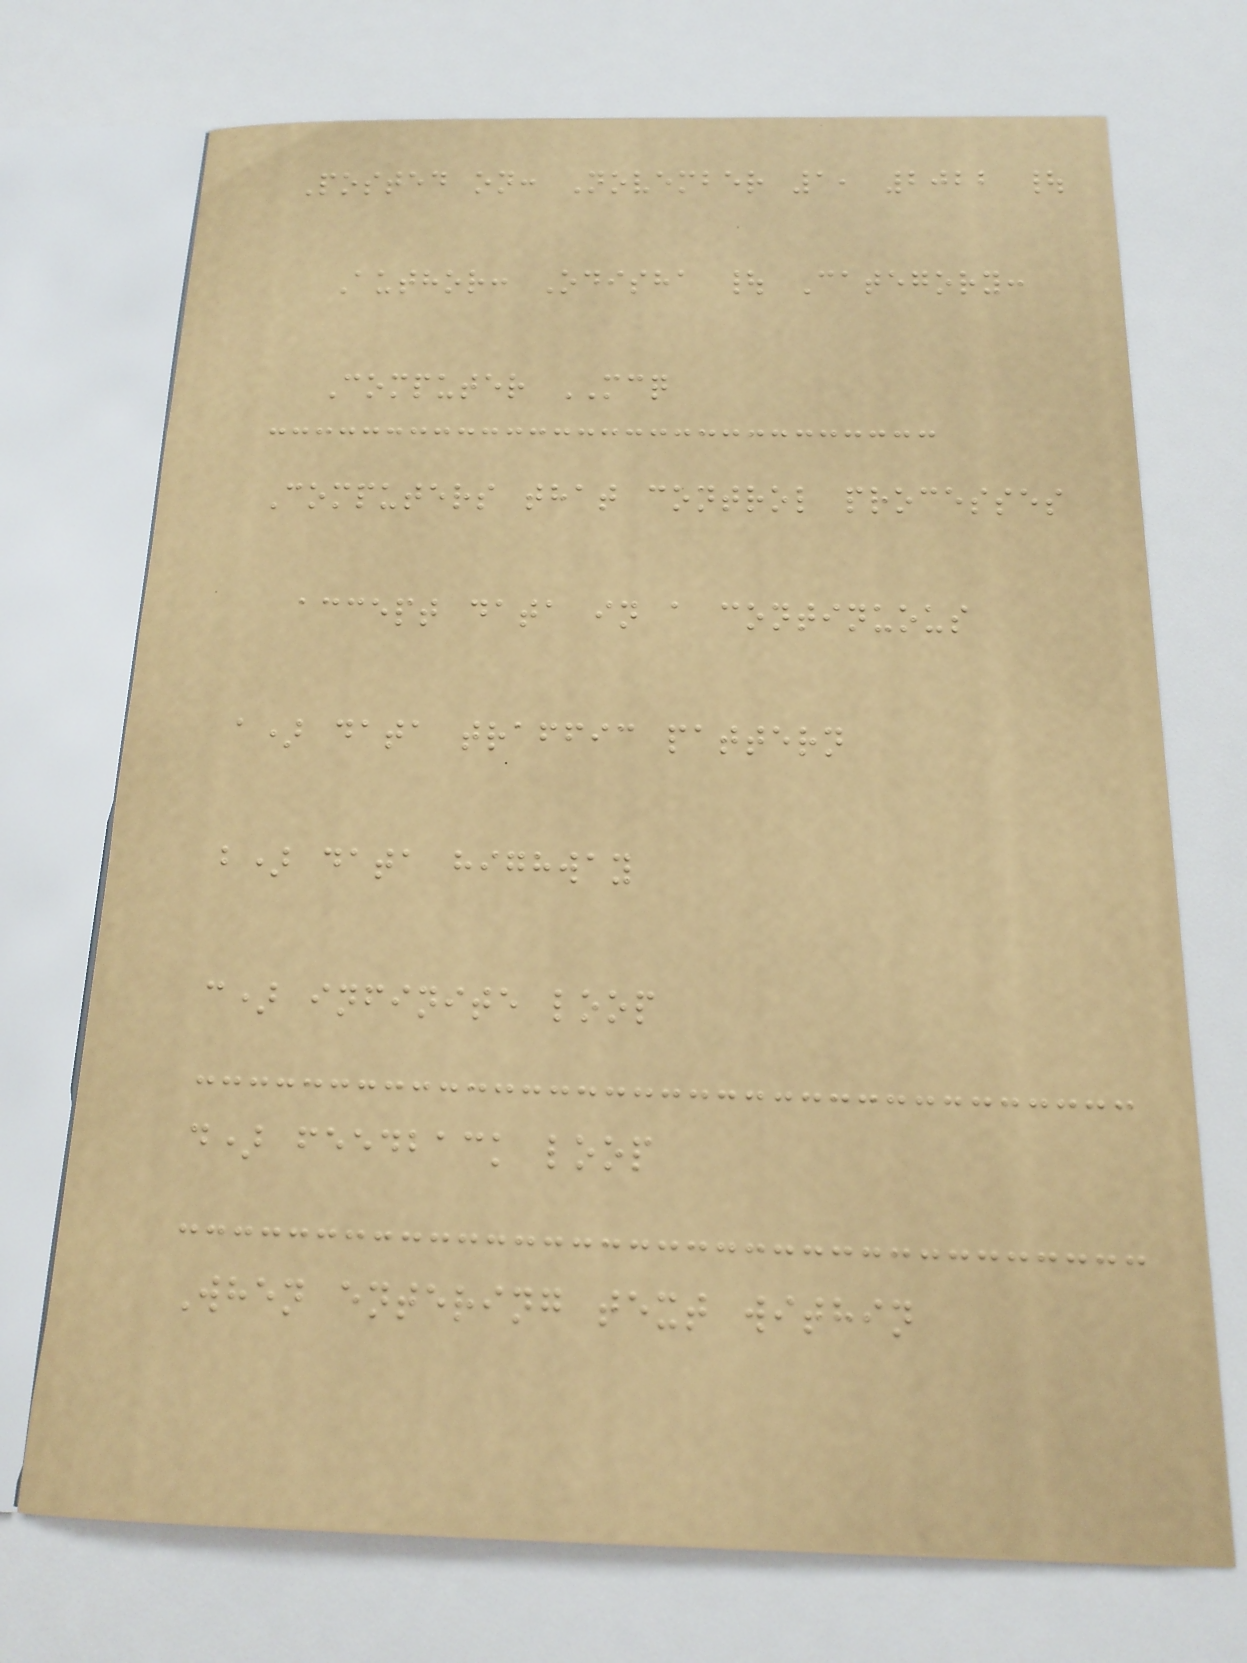Posted on: November 1, 2022 |
Author: Odisha | Category:
Computer MCQ
Computers that control processes
accept data in a continuous
a) data traffic pattern
b) data highway
c) infinite loop
d) feedback loop
When entering text within
